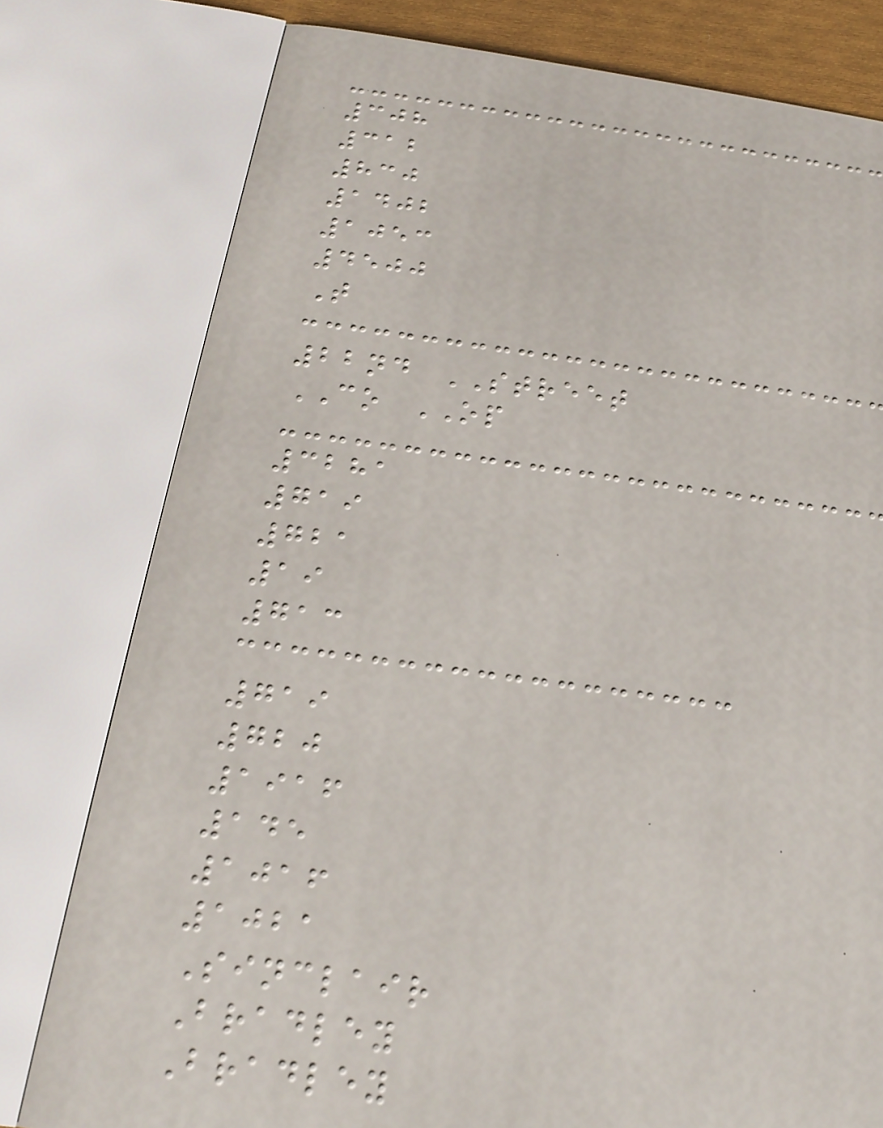308
312
830
1402
1053
4500
T
22nd STREET
CO OP
3281
719
721
19
713
719
720
1916
145
1016
1021
Sinclair
Bradley
Bradley
